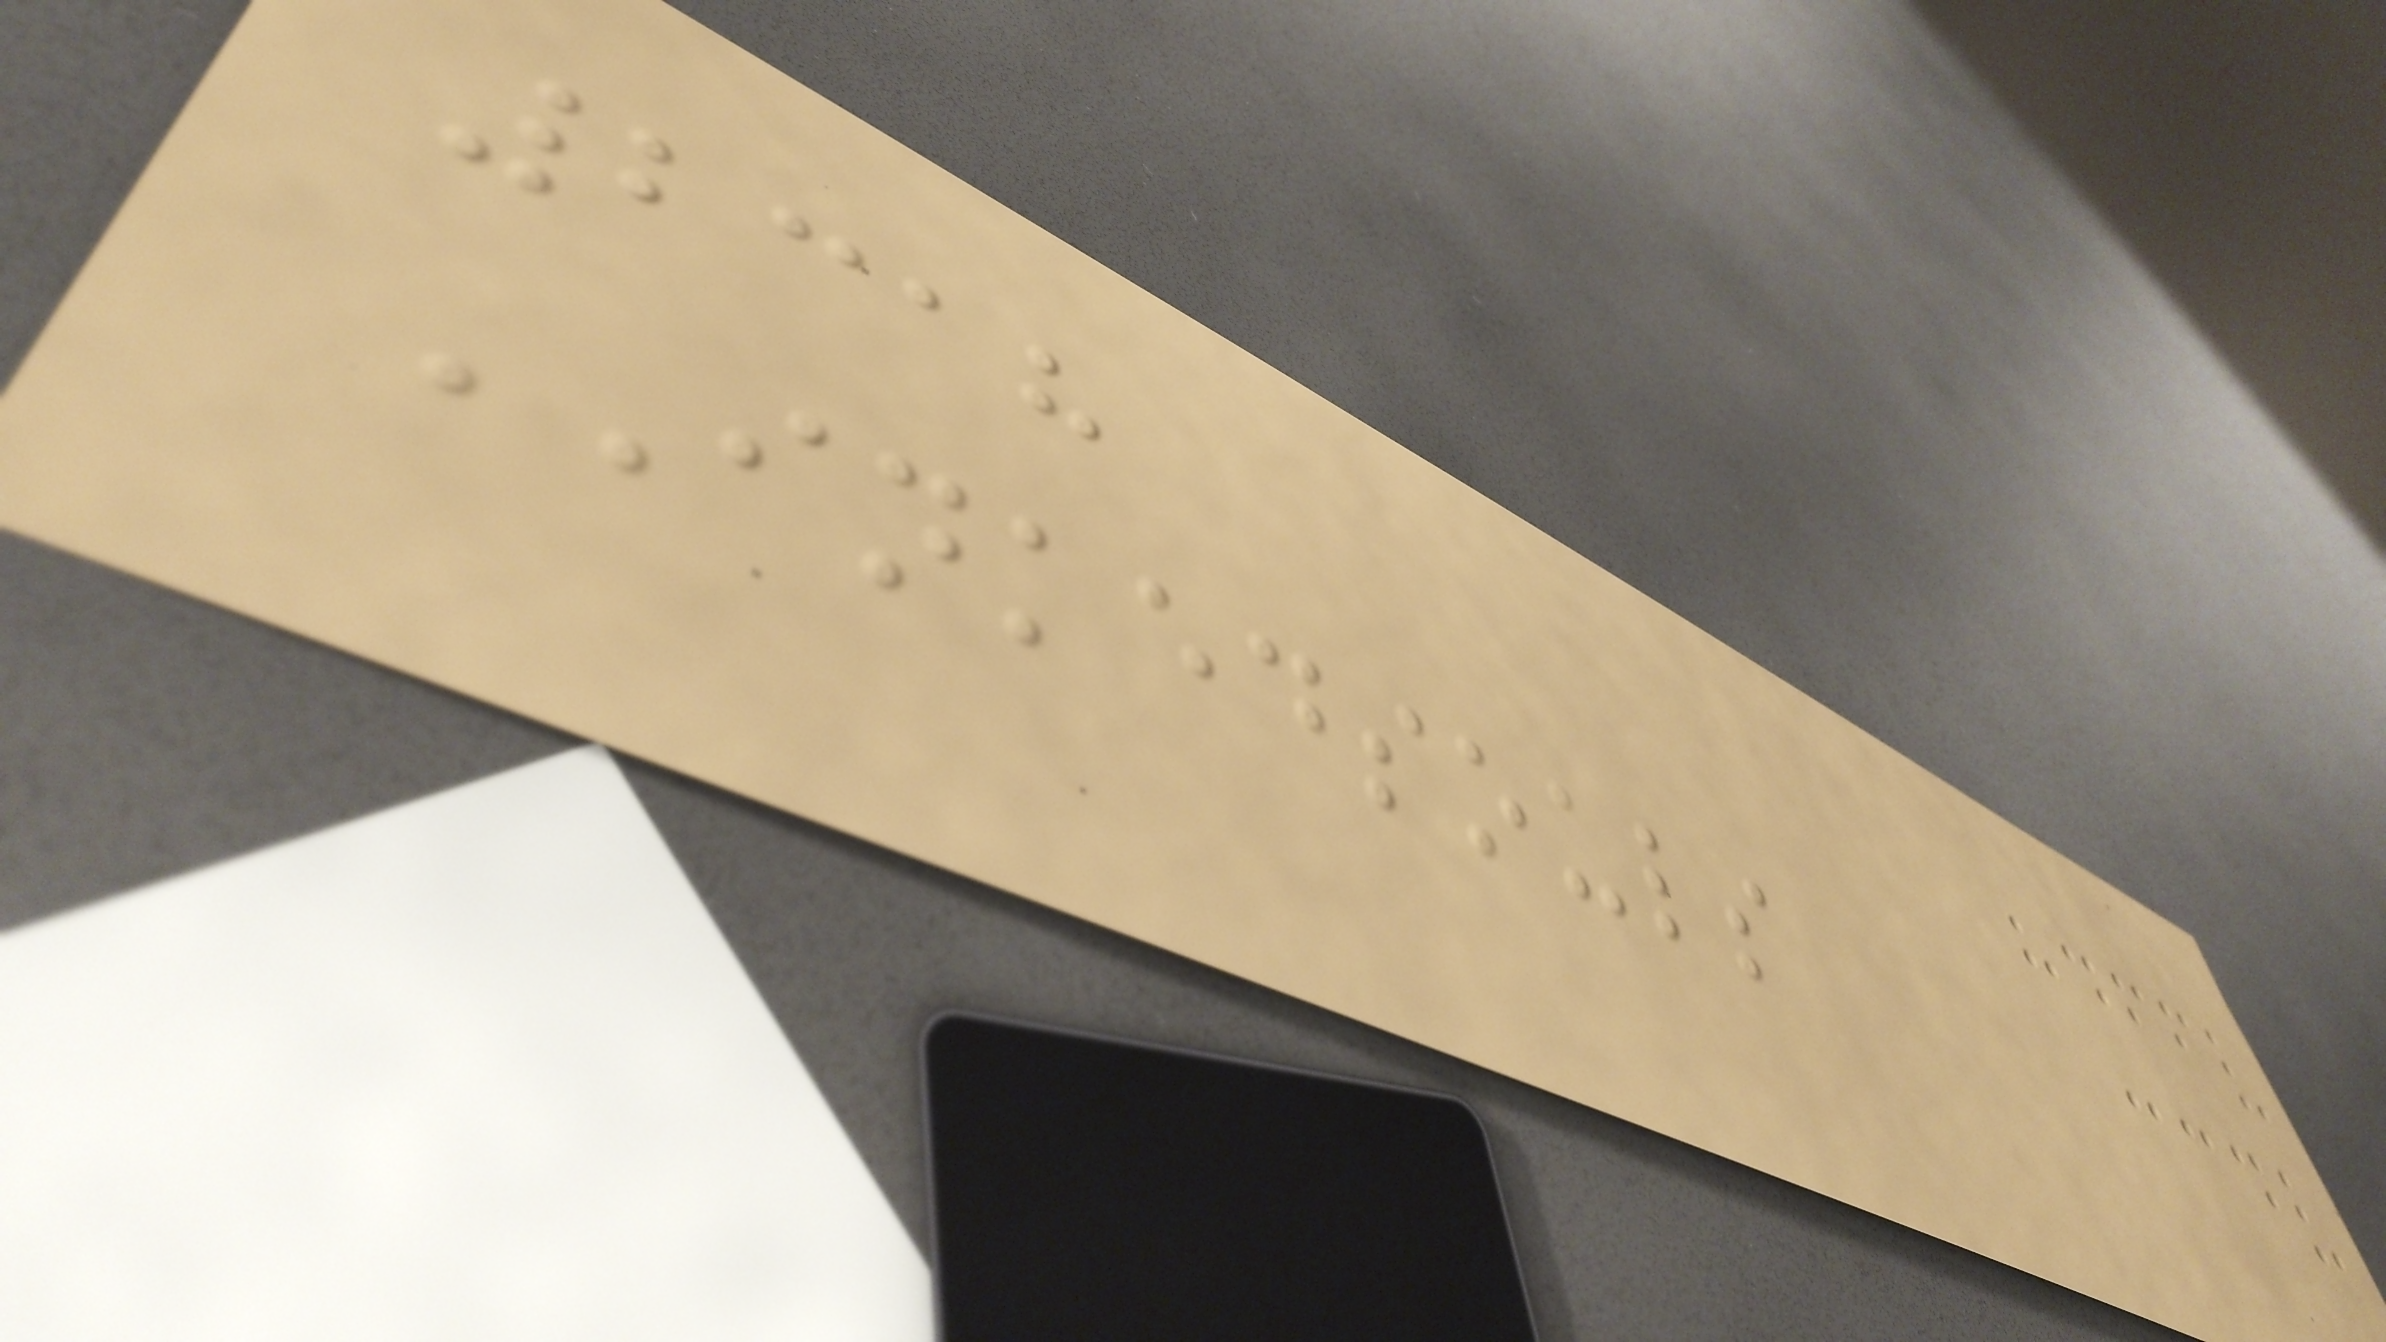2318
INKEDSOULS
